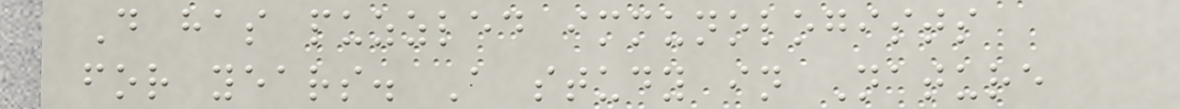D has puzzled immunologists
for years. A study in Nature
